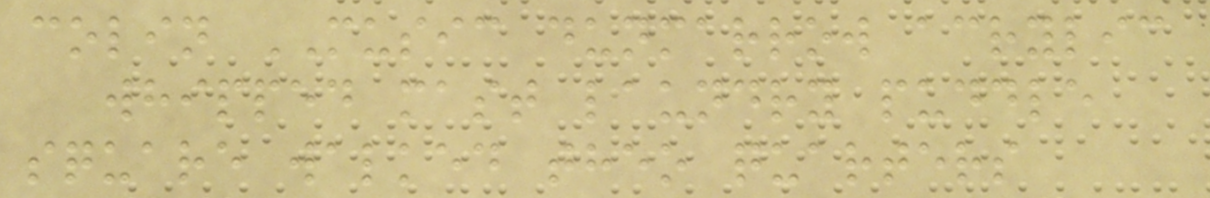colin MUSIC dunmarrow acrylic
whipped mast laundry puddle
square walked theo quarters
